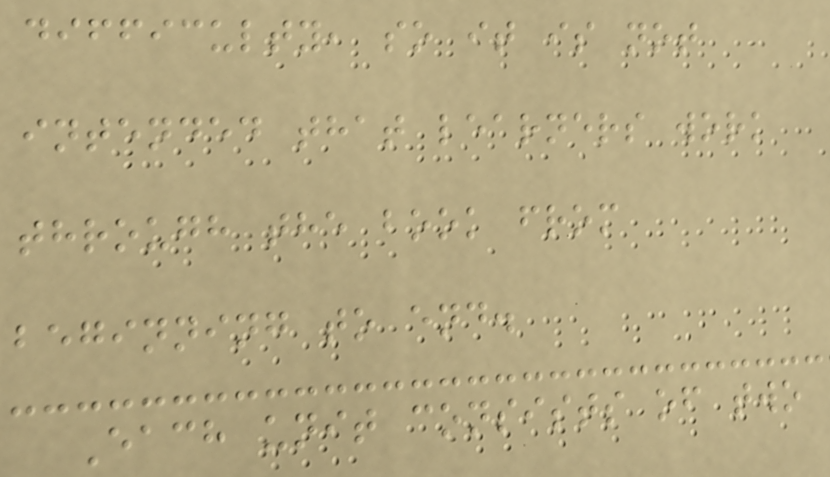difficulty, so it is not
intended that learners work
through the book from
beginning to end.
Each unit consists of two
